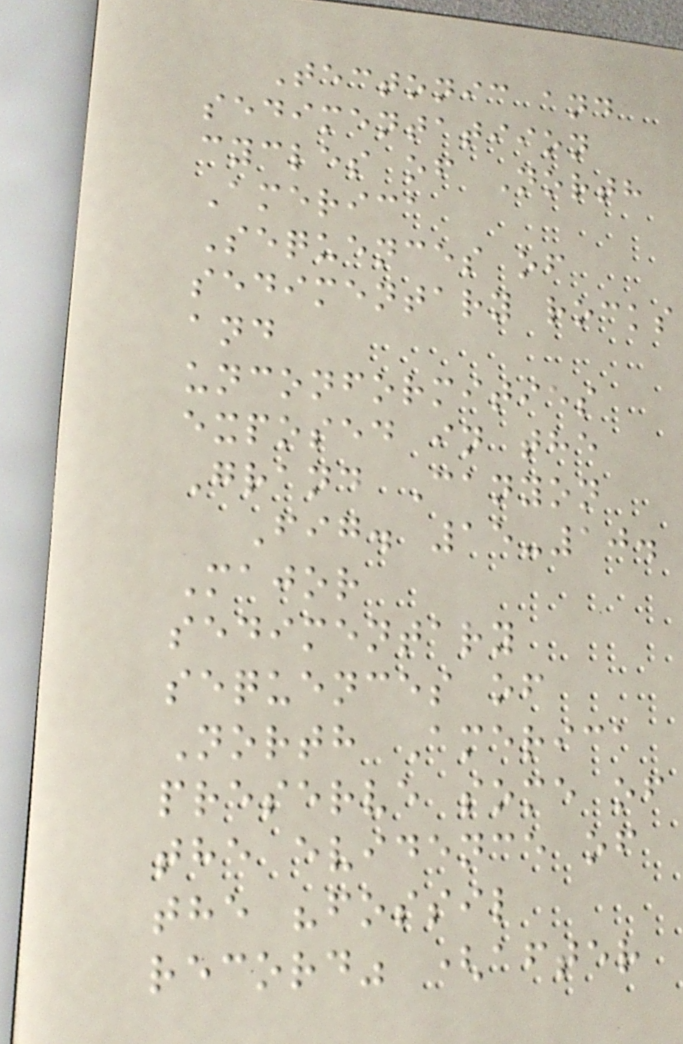Tectonic and
sedimentatiion
cycles of North
America
Sequences of
sedimentary rocks
and
unconformities
exposed in the
Grand Canyon
Fig. 15-10.
Major
sedimentary
sequences of
North America
preserve some of
the evidence of
the "fossil
record" (after
